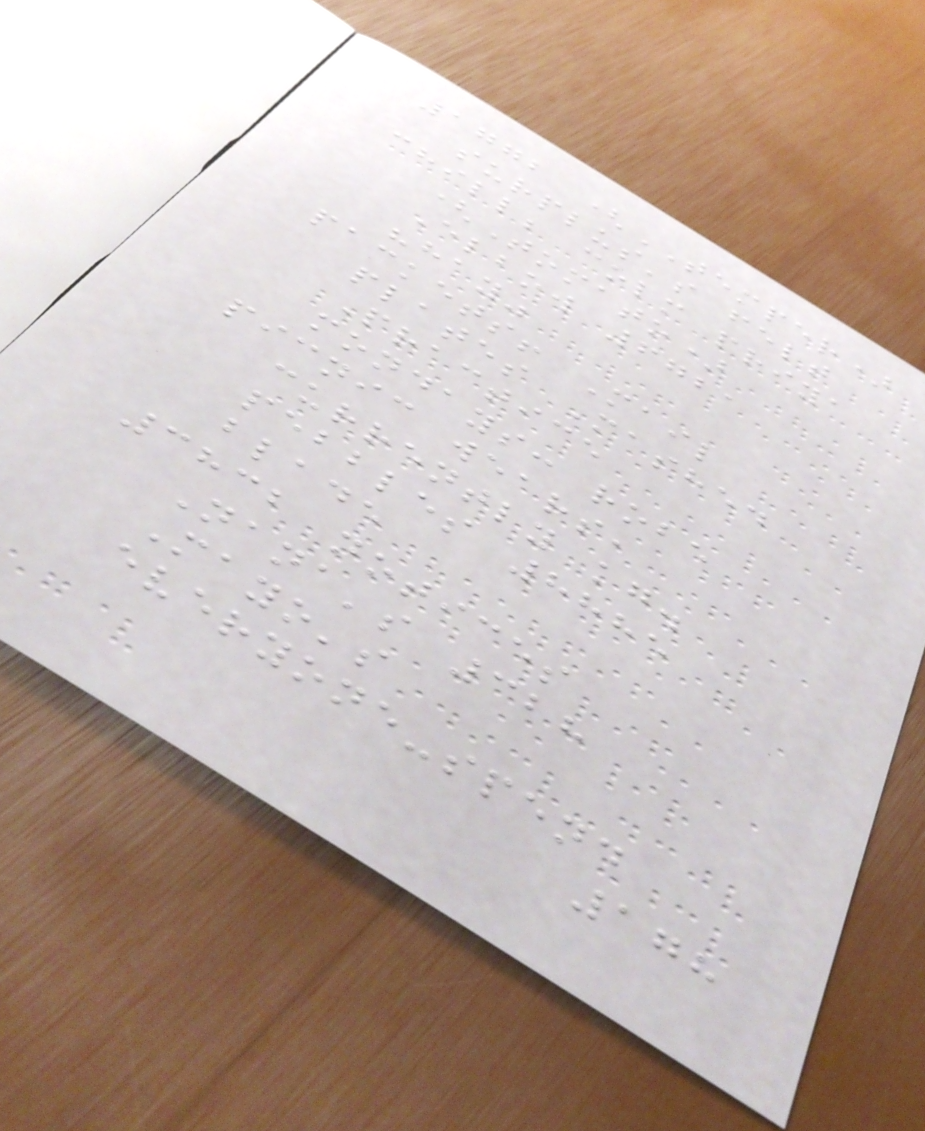1772 (TEMPER)
surplus's felt
chill; colm priya
(Tomato)
Elbow 6721
"hay"
packets! Mail
plates Mashed
Practice
mondays: robe
picnic wears,
currently kg.
pebbles 8885
blade
3832 notices
Nana's 328
Mayo's
everyone-spend
178
